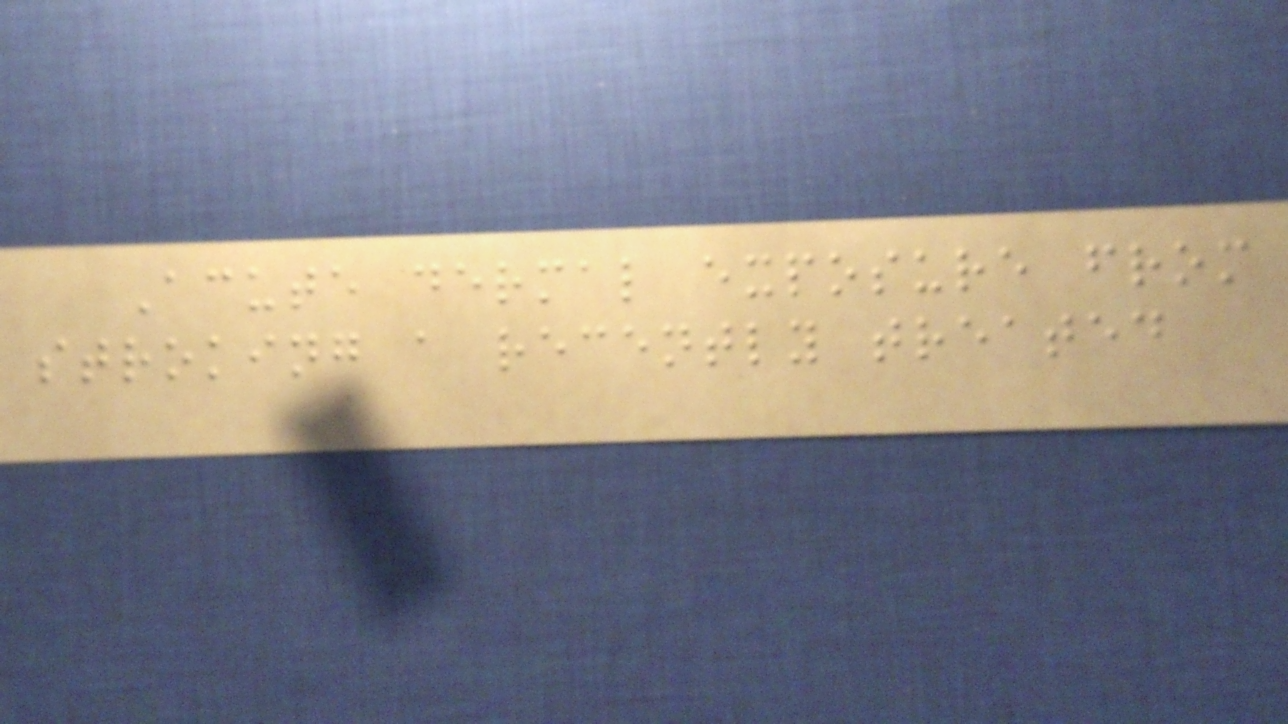Acute dermal exposure from
stroking a recently treated
